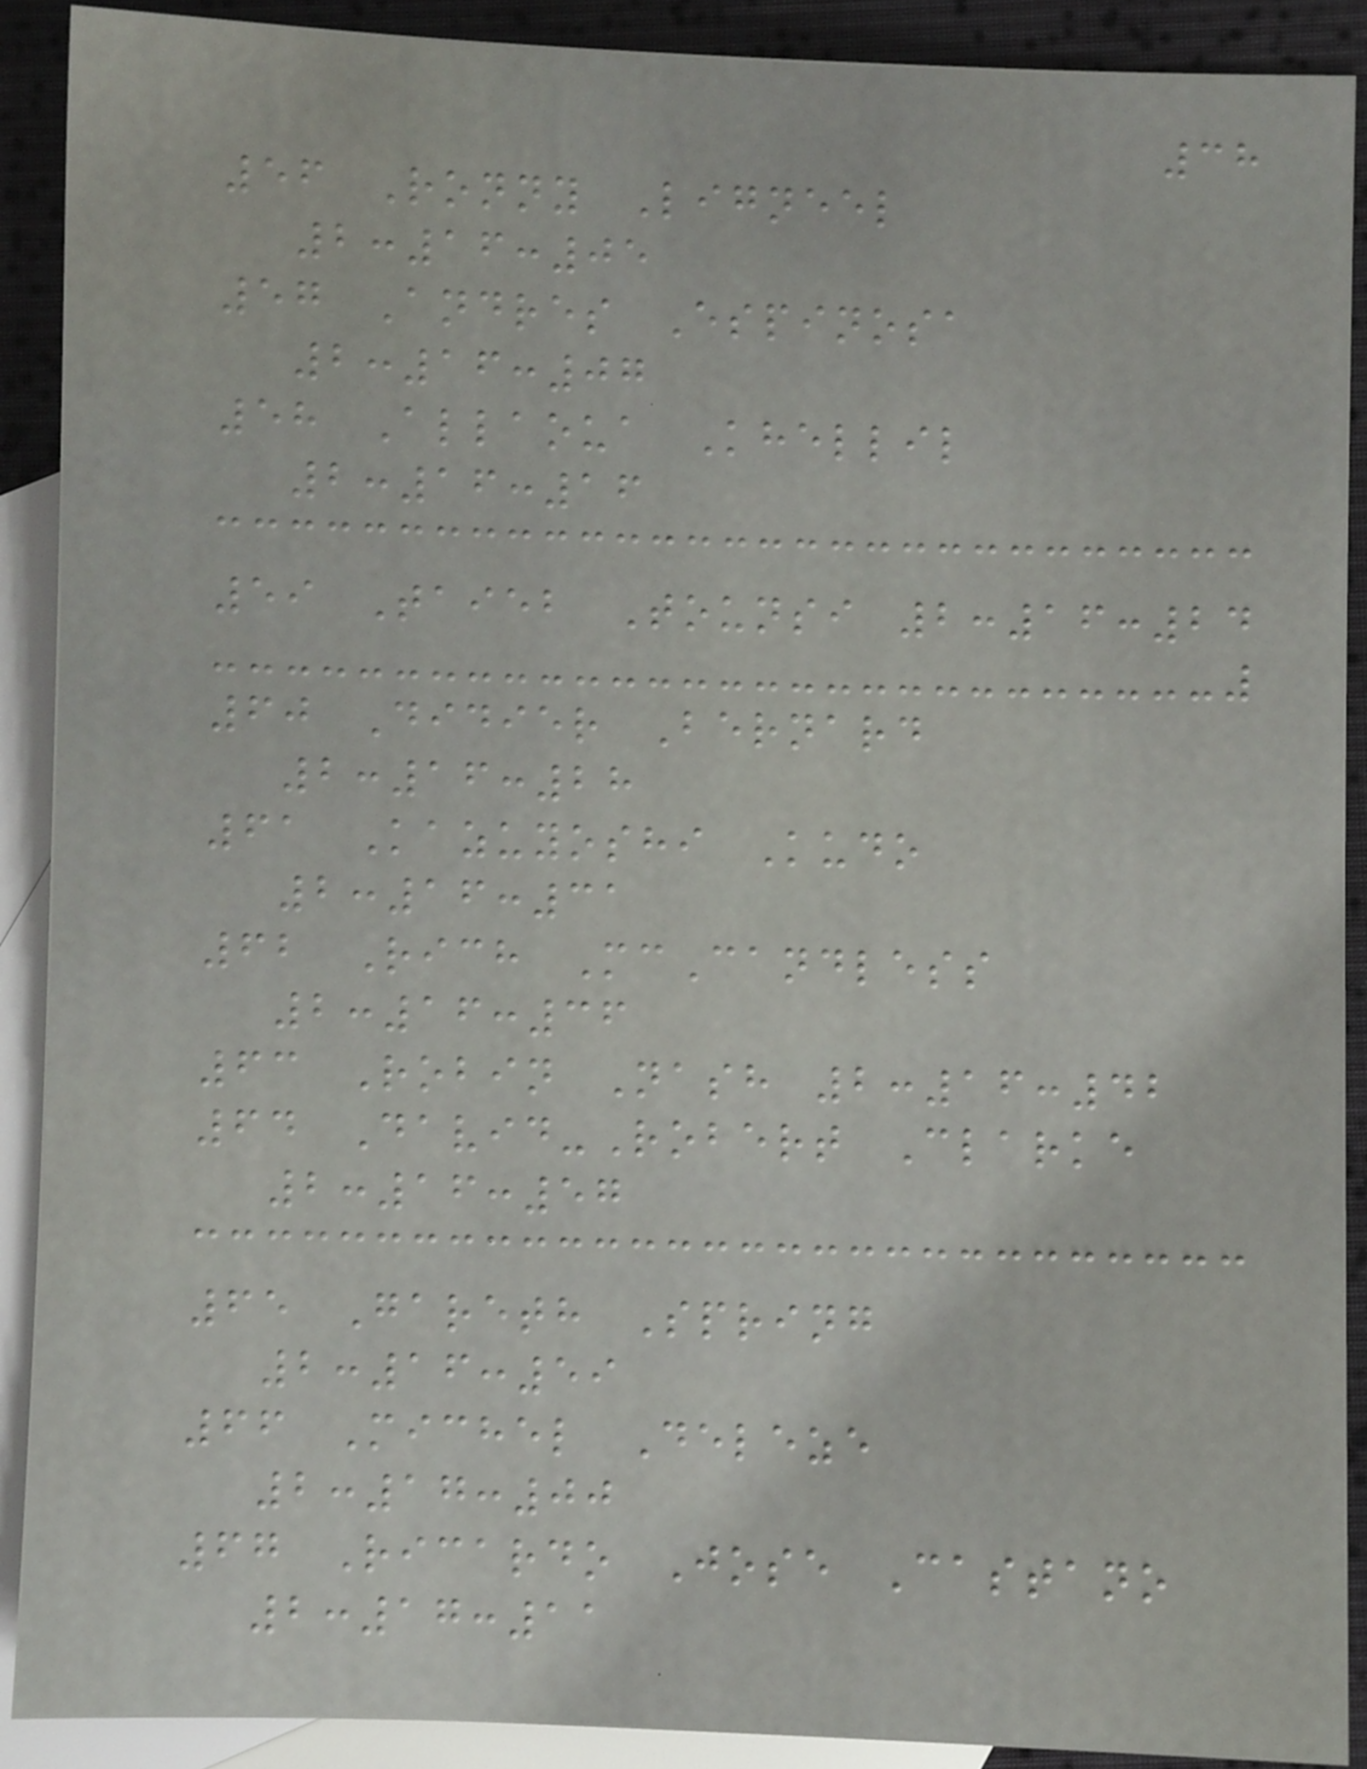38
56 Ronny Ligneel
2:16:05
57 Andres Espinosa
2:16:07
58 Allaoua Khellil
2:16:16
59 Taieb Tounsi 2:16:24
60 Didier Bernard
2:16:28
61 Kazuyoshi Kudo
2:16:31
62 Rich McCandless
2:16:36
63 Robin Nash 2:16:42
64 David-Robert Clarke
2:16:57
65 Gareth Spring
2:16:59
66 Michel Deleze
2:17:00
67 Ricardo Jose Castano
2:17:11
